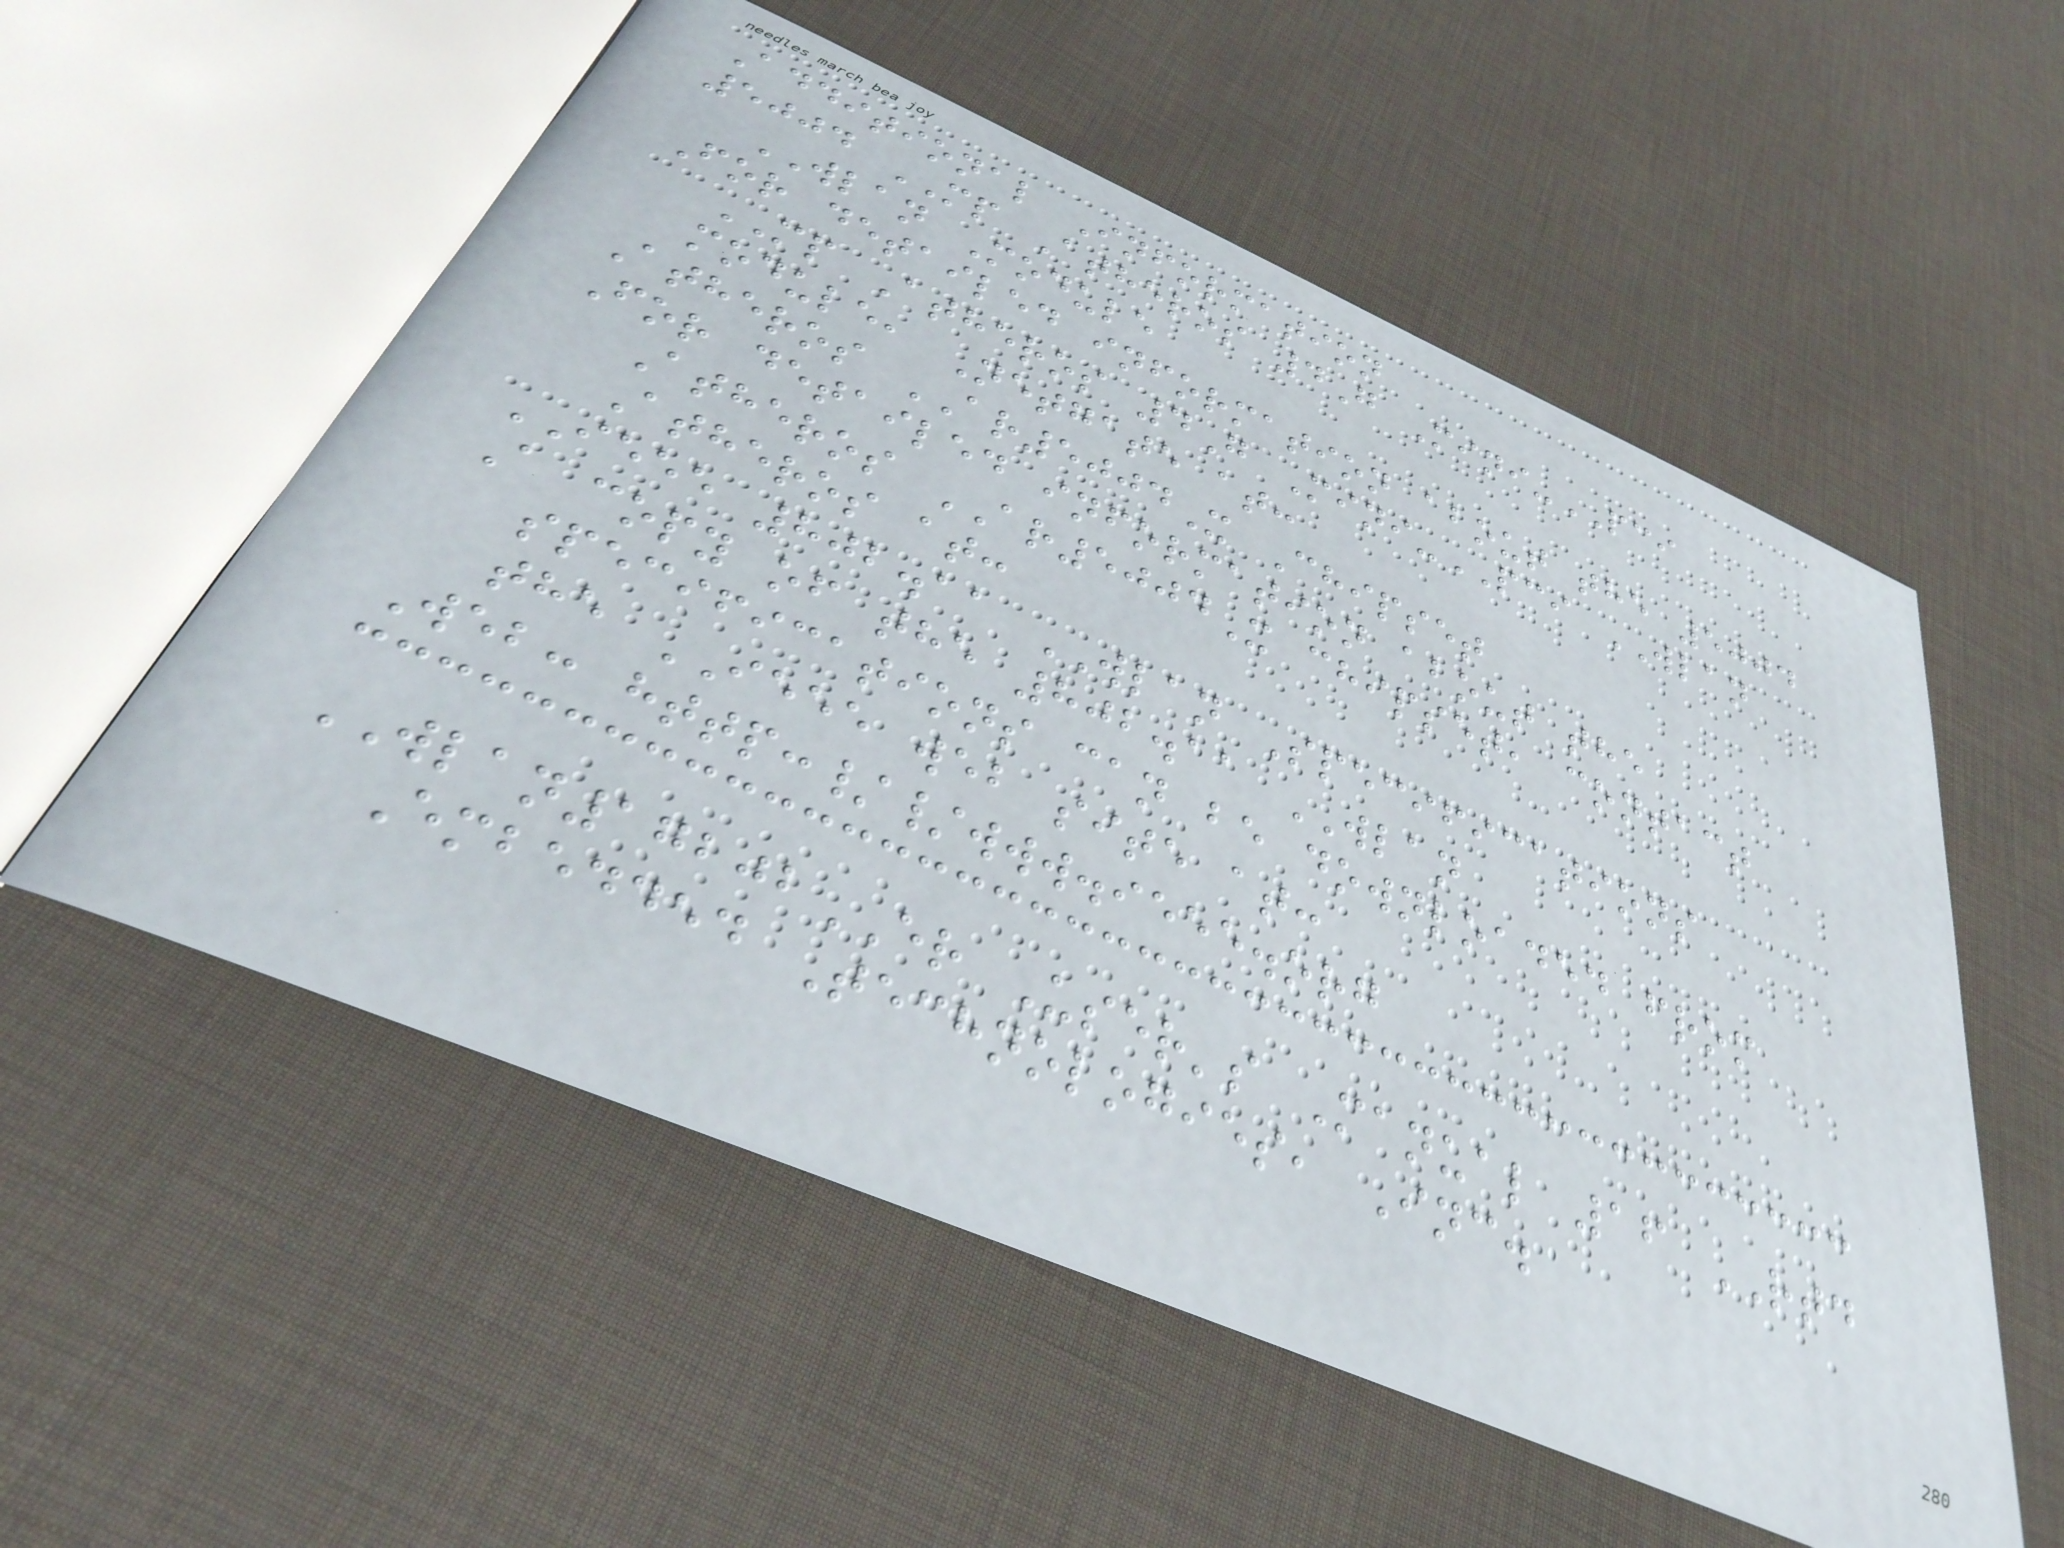Additional Information
5004 MP Atheros 4G Mini-PCI
WLAN Module
For detailed information about the 5004
MP Atheros 4G Mini-PCI WLAN
module, Netgate at:
Atheros AR5004X Chipset
For detailed information about the
Atheros AR5004X chipset, contact
Atheros at:
IEEE 802.11 WLAN Specifications
A copy of the 802.11 WLAN
specifications can be downloaded from
the IEEE web site at:
Web: http://www.ieee.org
WLAN17202ER User's Manual 16 RTD
Embedded Technologies, Inc.
